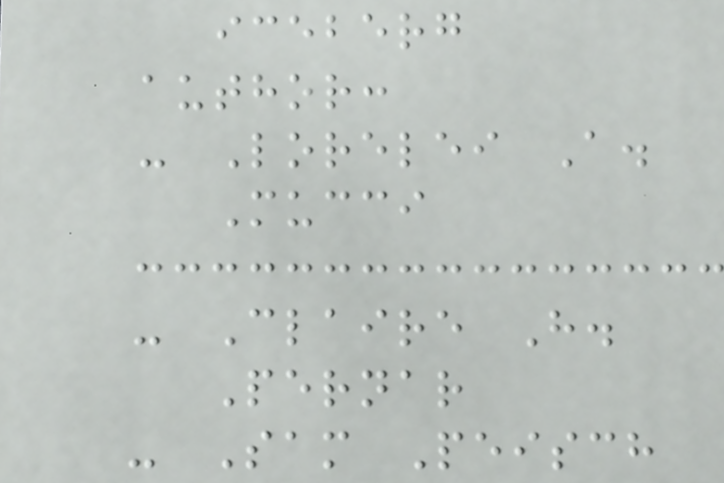iceberg
author:
- Lorelei A.
Mucci
- Claire H.
Pernar
- Sam Peisch
